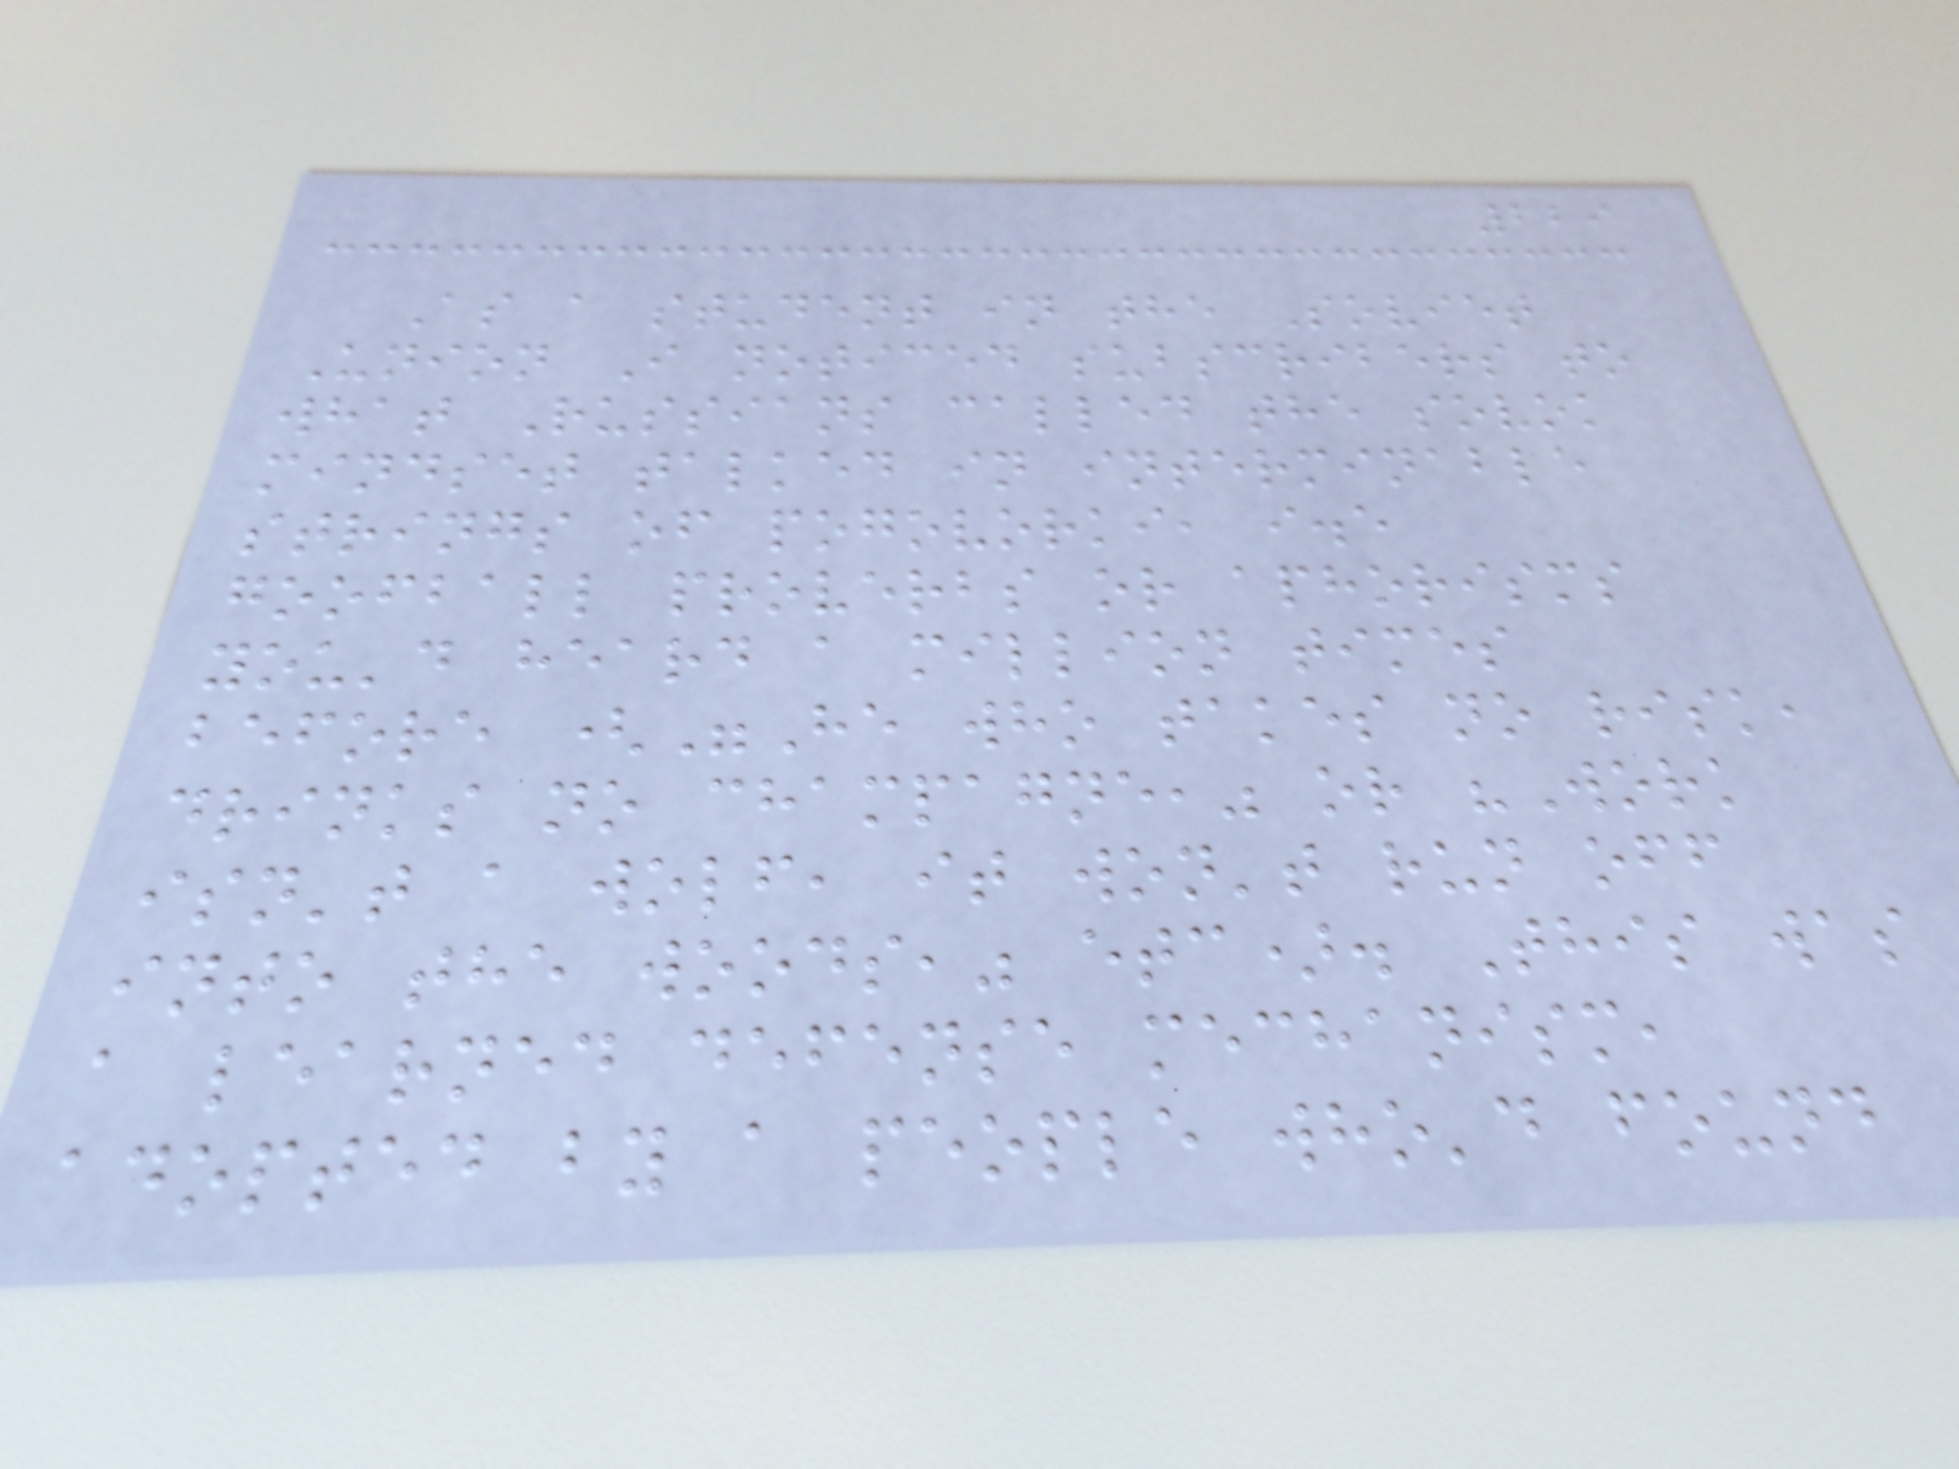229
As a student in the Soviet
Union I noticed subscribers to
what Russians called the sovok
mindset talked in interminable
strings of pogovorki, i.e
goofball proverbs or aphorisms
you'd heard a million times
before ("He who takes no risk,
drinks no champagne," or "Work
isn't a wolf, it won't run off
into the woods," etc). This was
a learned defense mechanism,
adopted by a people who'd found
